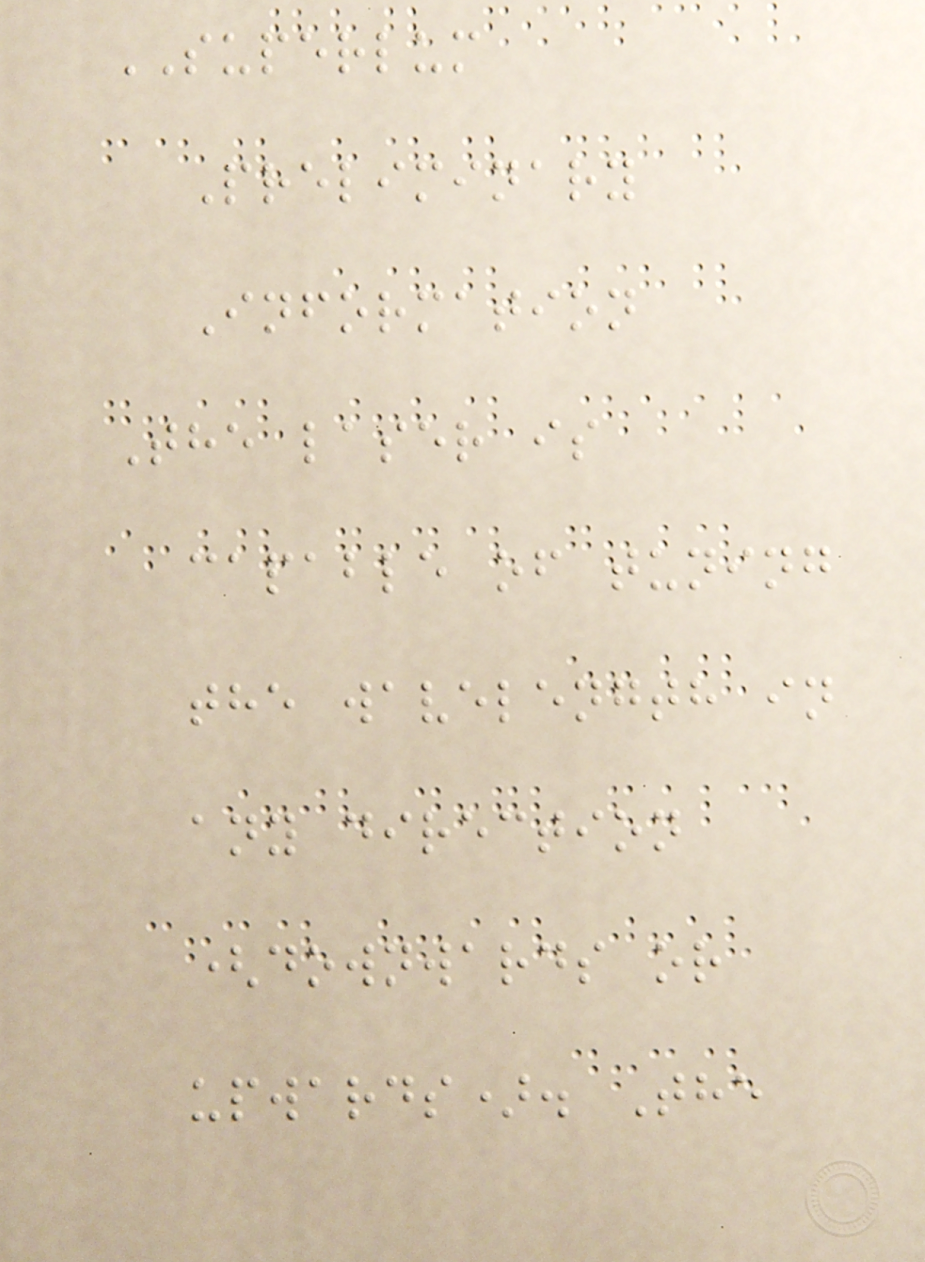SUPERLUM
Preliminary
Information
The laser is
capable of tuning
the wavelength in
any direction
(downwards or
upwards). The
